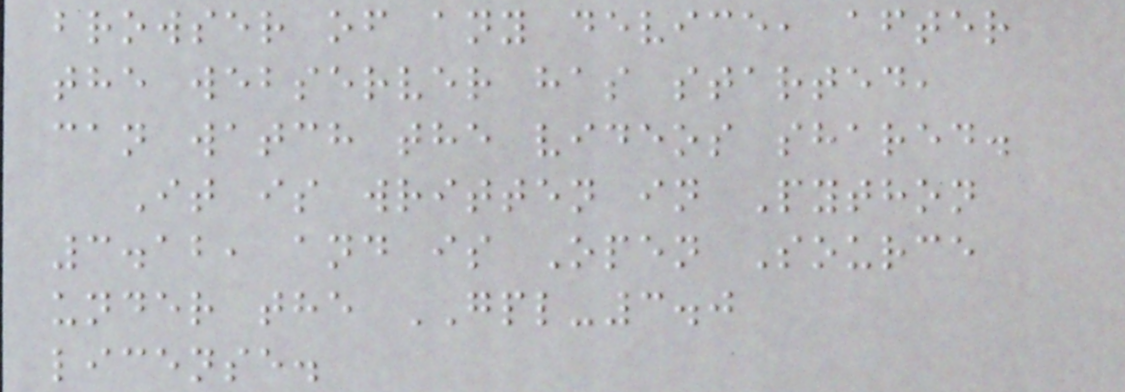browser of any device, after
the webserver has started,
can watch the videos shared.
It is written in Python
3.12, and is Open Source
under the GPL-3.0
license.
